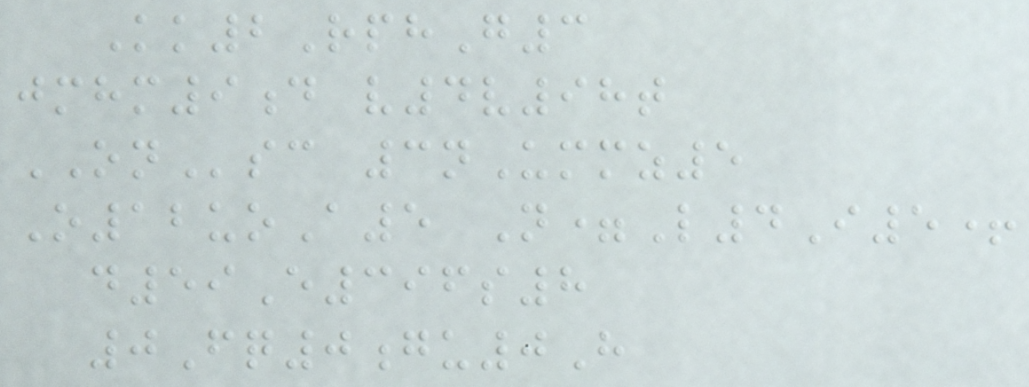Kk2RphG3
jmhm9d v4v98t
ONsc 3nUmmz5
O12uoA5 N=L4I5+
d59E396s8
0Fq0gu0H
